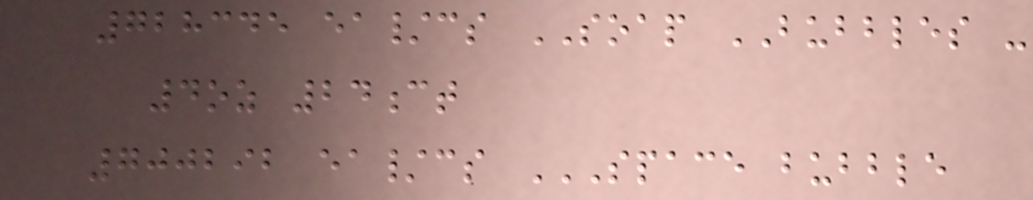728345 ea/cs SOAP BUBBLES -
4oz 24ct
700292 ea/cs SPACE BUBBLE
